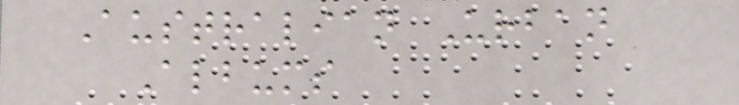Australian Urban
Albums
